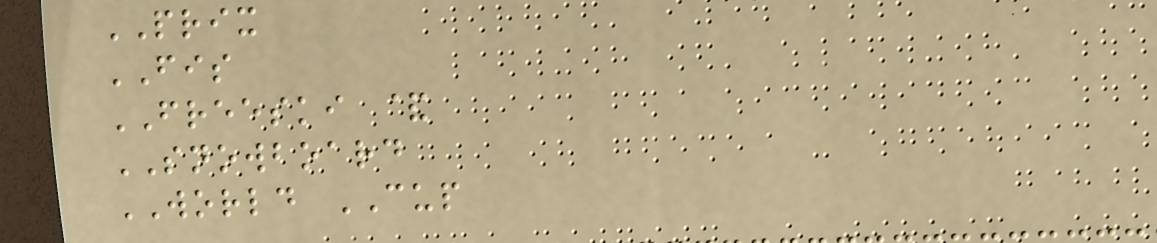PRIX
FIS
FREESKI &
SNOWBOARD
WORLD CUP
